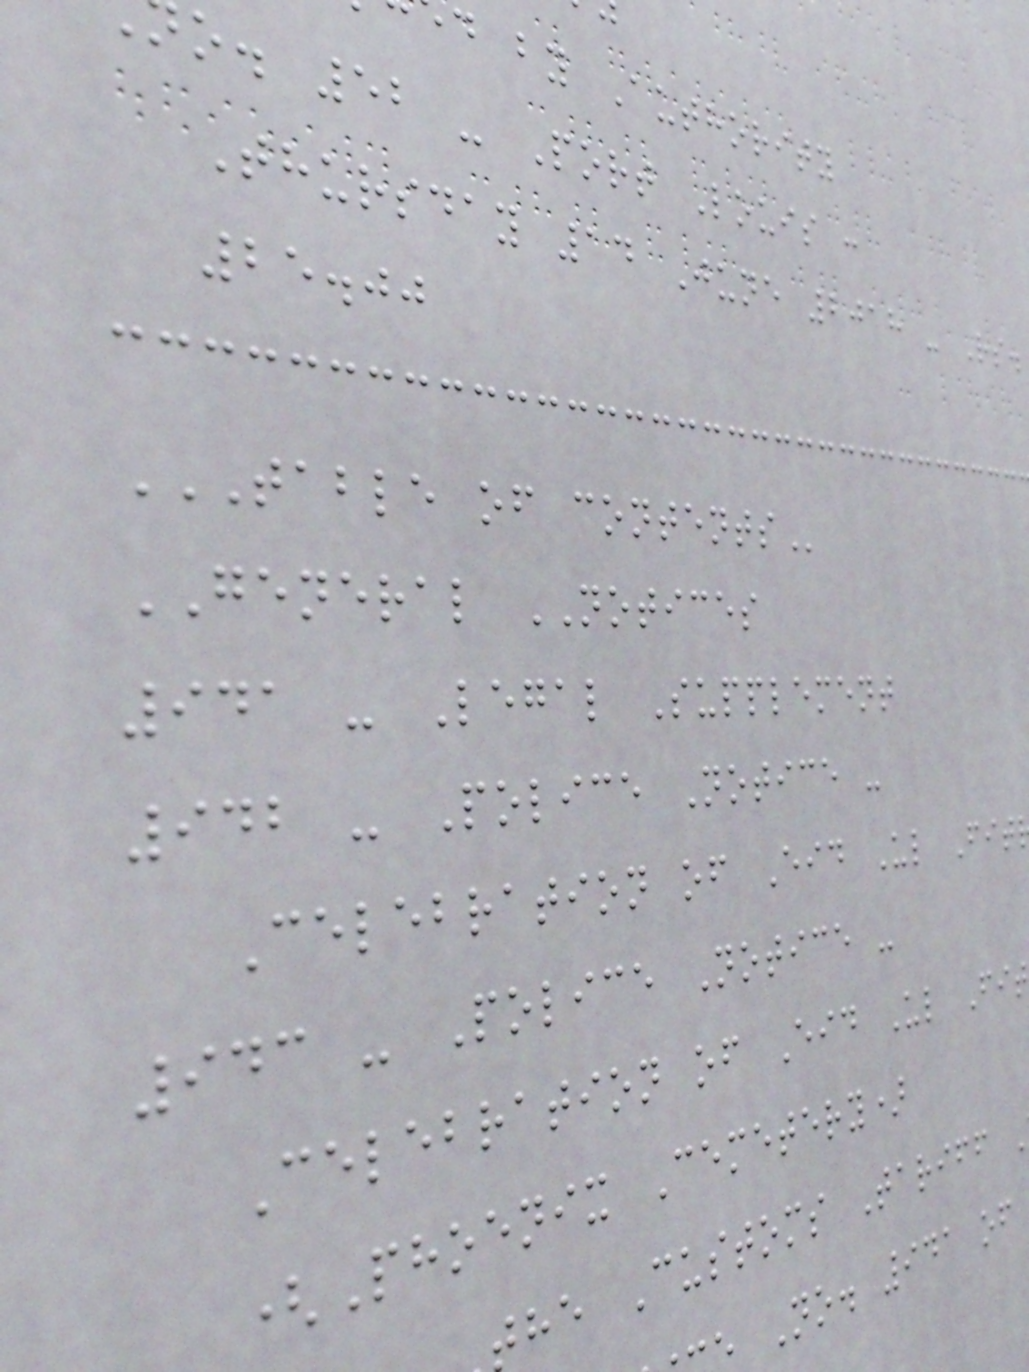d by Authority
o. 52 - Port Louis :
Thursday 14 June 2018 - Rs.
25.00
TABLE OF CONTENTS
GENERAL NOTICES
941 - Legal Supplement
942 - Police Notice -
Celebration of Eid Ul Fit
943 - Police Notice -
Celebration of Eid Ul Fit
(Phoenix Cemetery)
he Customs Tariff
No. 941 of
